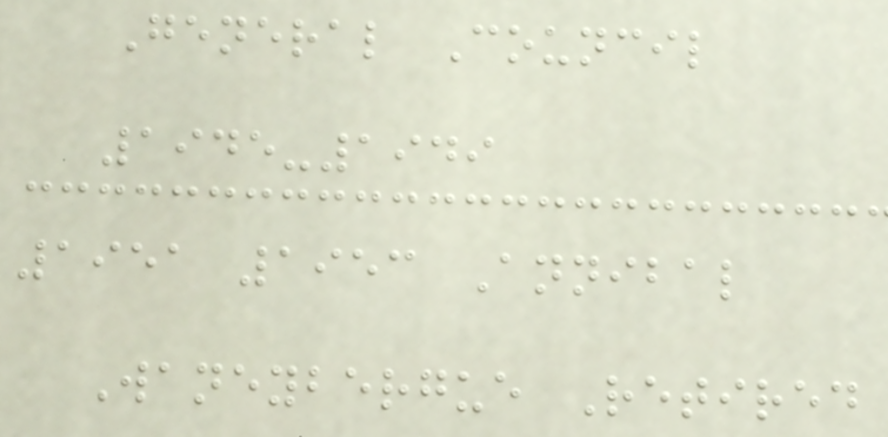General Council
1945-1949
1951 1953 Annibal
Waneybergue Retired
